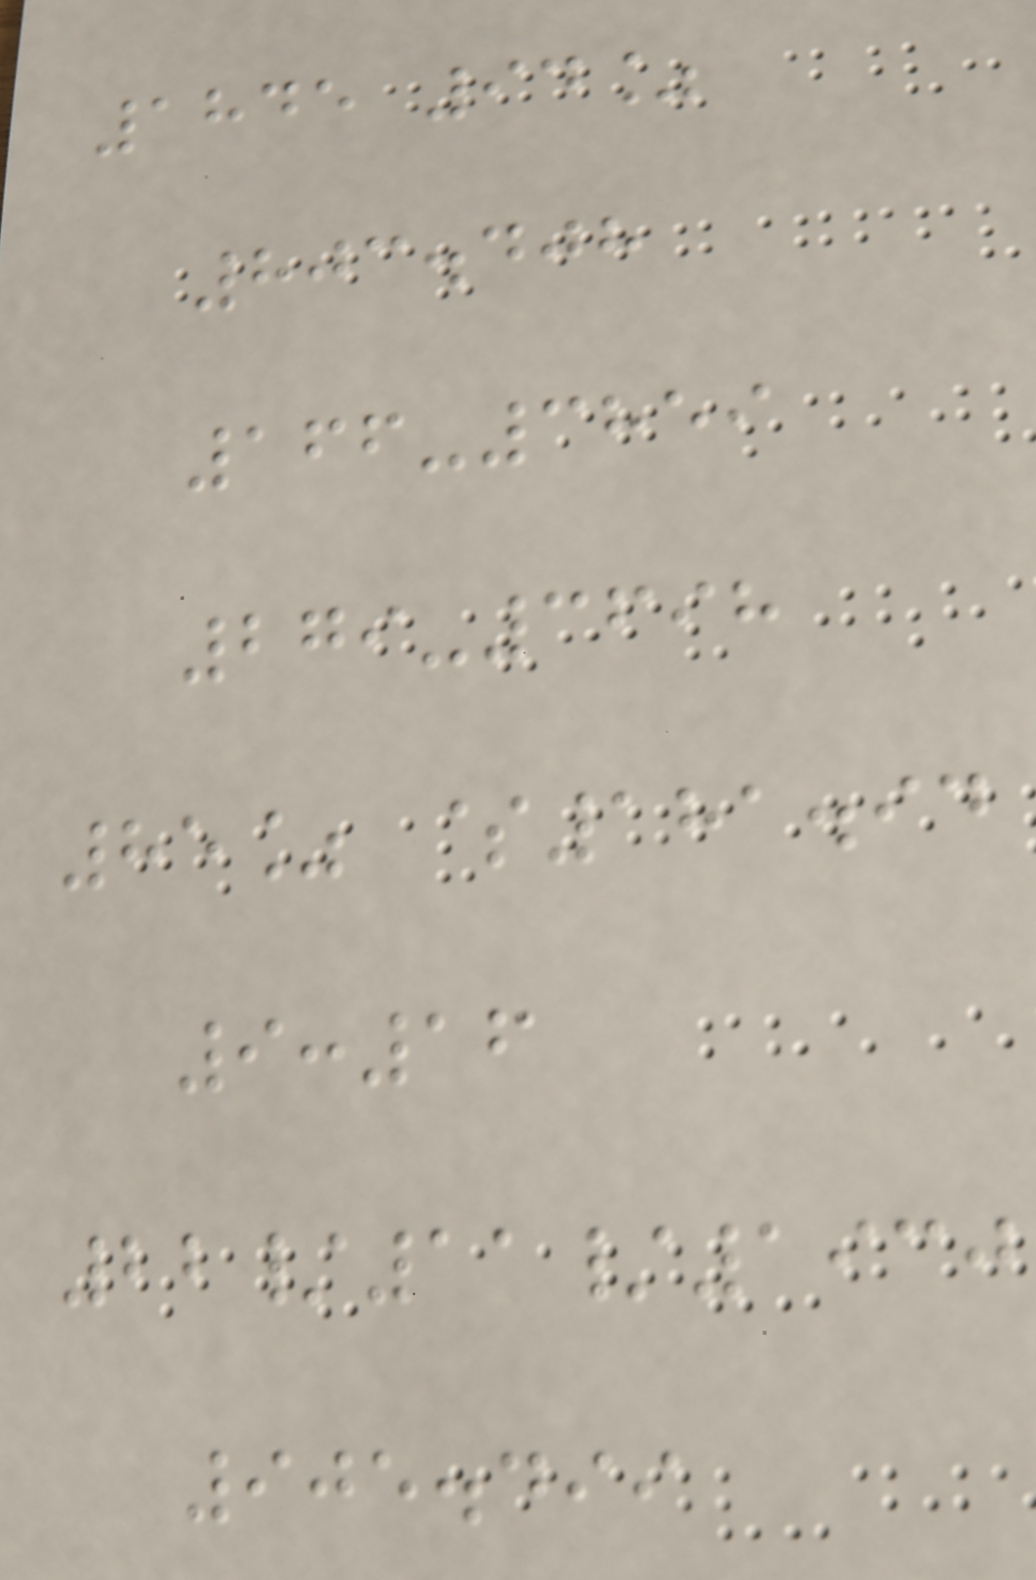1845 94%
803.408
166-3859
279-3698
85% $181.94
9:16
22/11/1930
905.499
